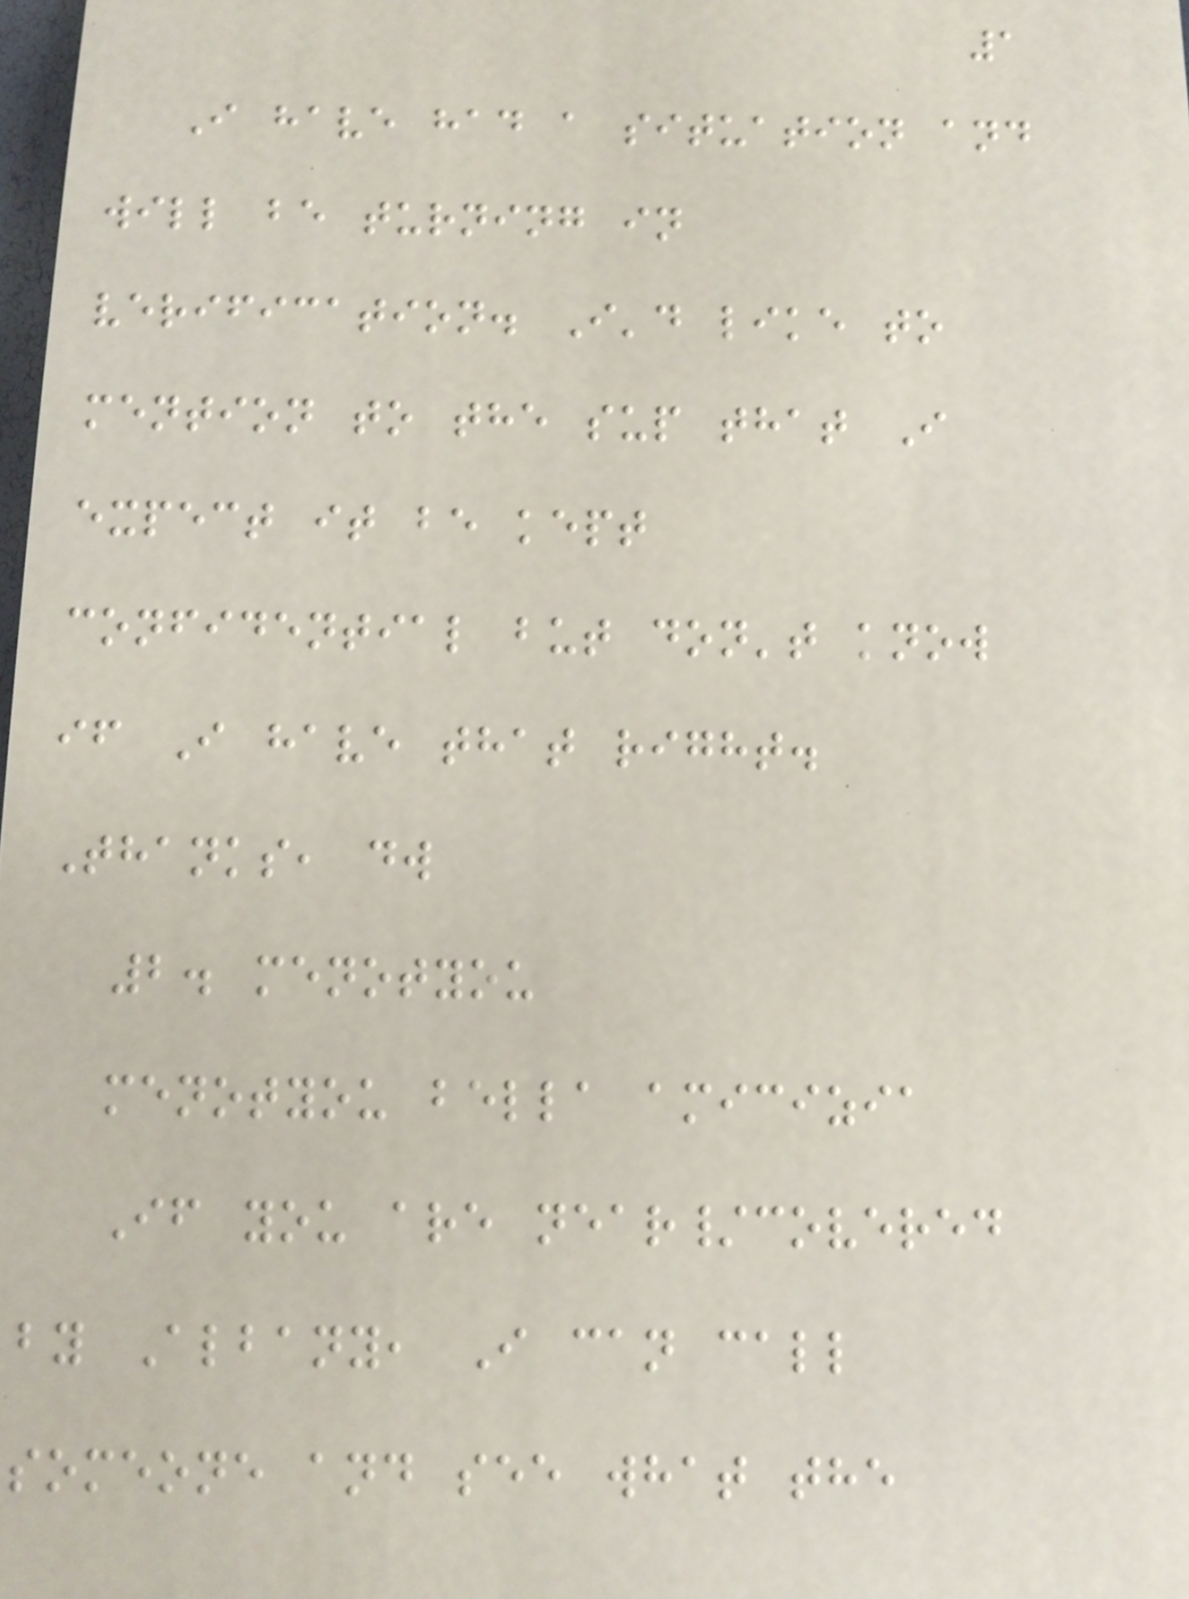1
I have had a situation and
will be turning in
verification. I'd like to
mention to the sup that I
expect it be kept
confidential but don't know
if I have that right.
Thanks, dw
2. menotyou
menotyou bella amicizia
If you are near/covered
by Albany, I can call
someone and see what the
